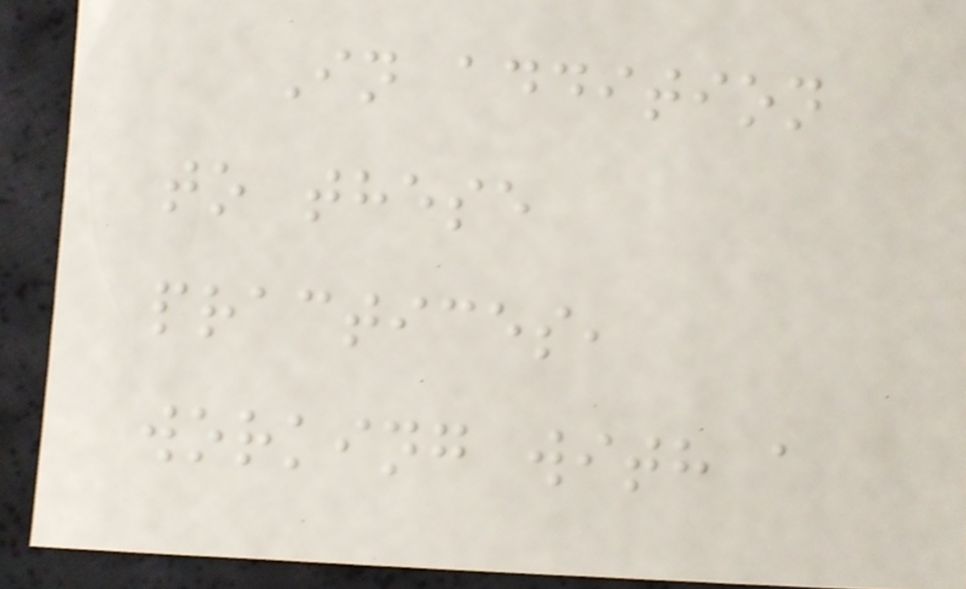In addition
to these
practices,
working with a
